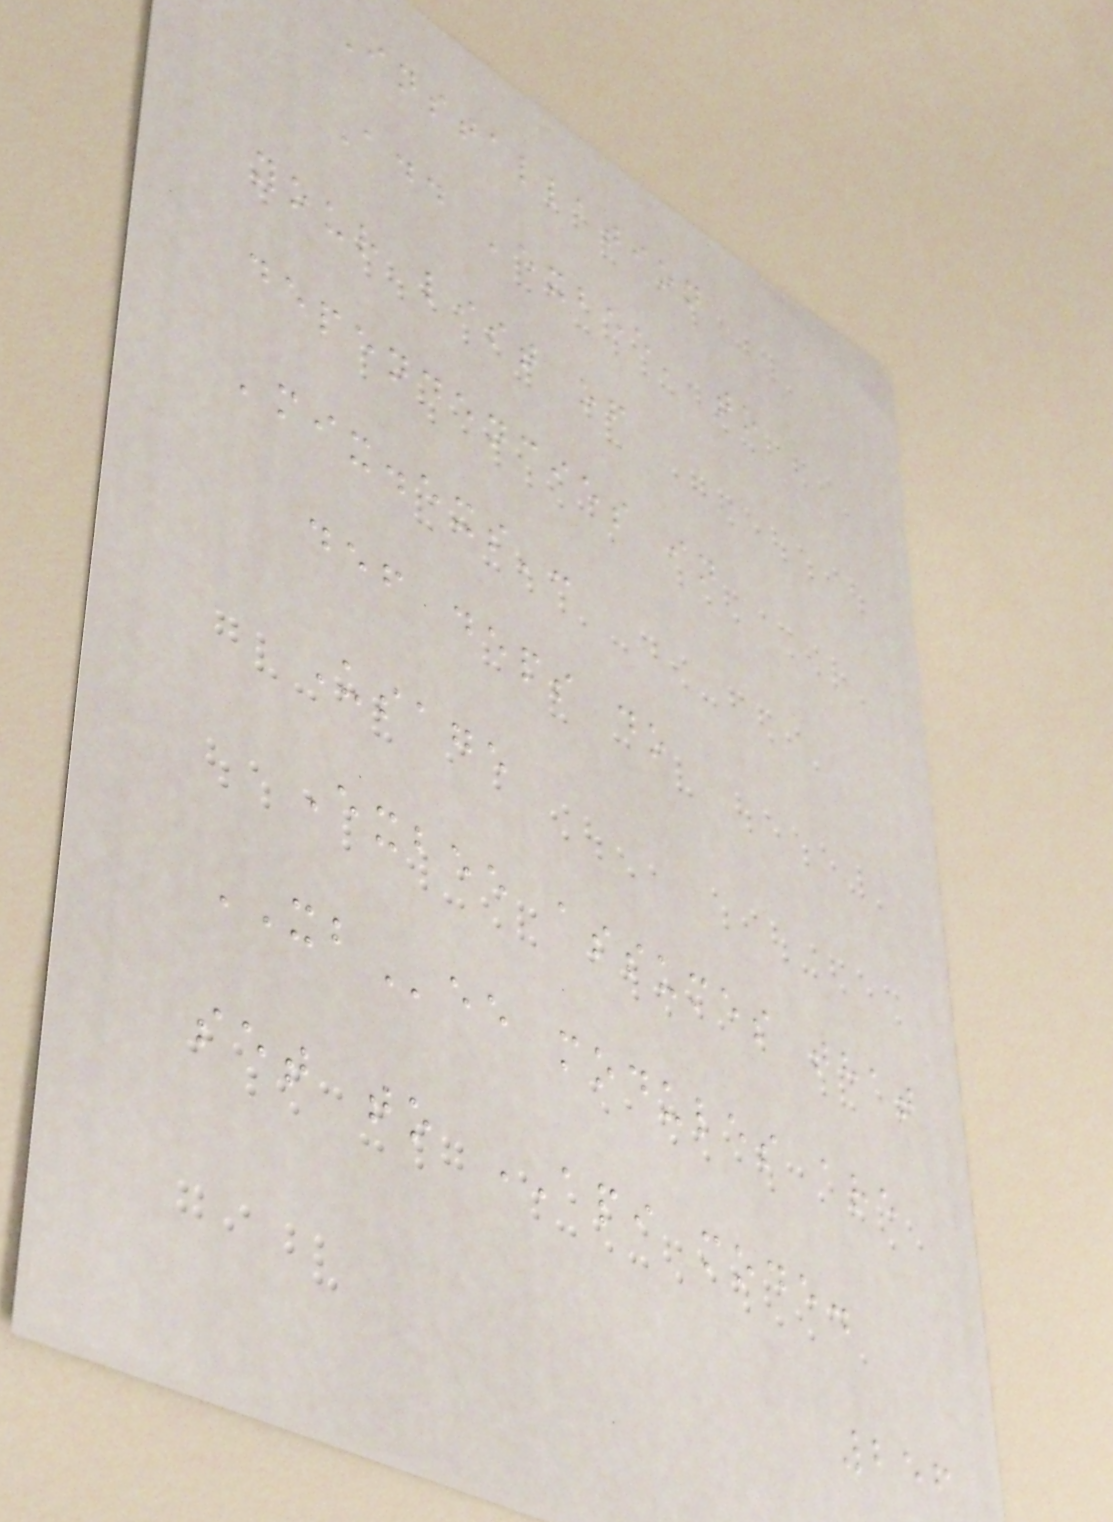Installation
Add 'exbee' to
your list of
dependencies in
'mix.exs':
def deps do
Usage
Exbee assumes that
XBee modules are
set to API mode.
256
